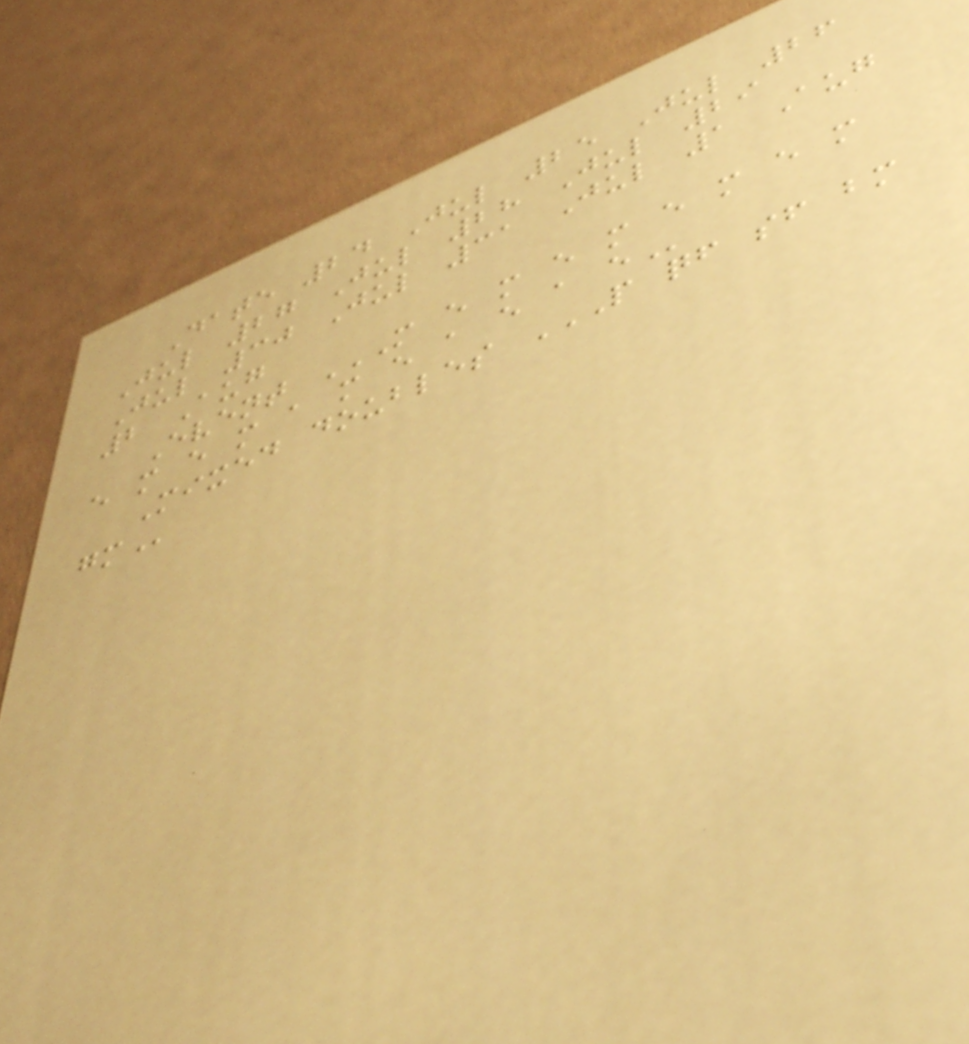Date 24 Jul 25 Jul 26
Jul 27 Jul 28 Jul 29
Jul 30 Jul 31 Jul 1 Aug
2 Aug
Event M E M E M E M E M
E M E M A M E A E A E
Mixed doubles P QF SF BM
GM
